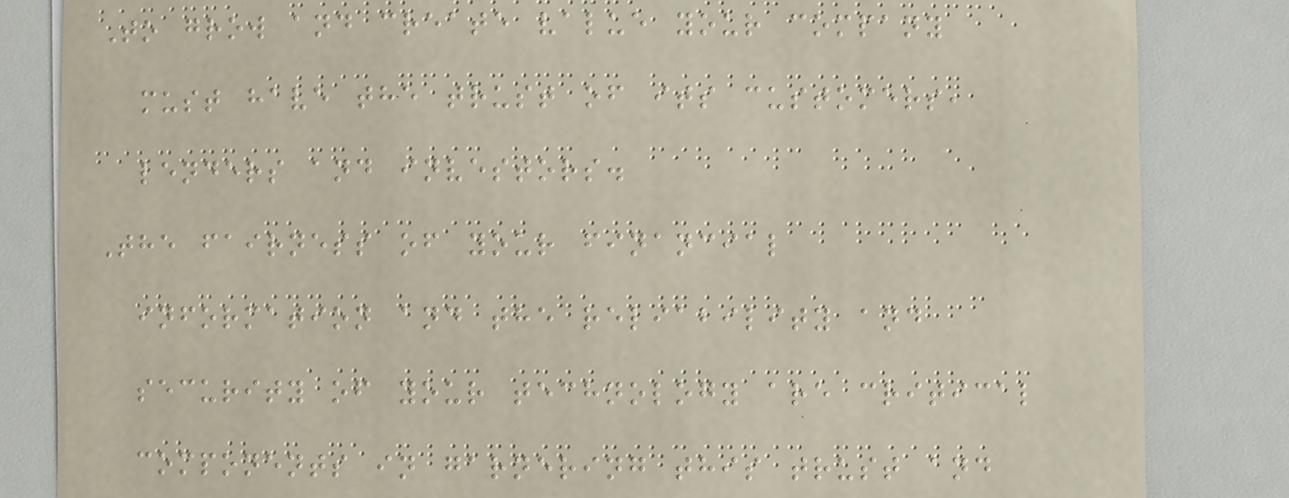To grow and create value your company
must have the trust of its customers,
lenders and investors.
The fairness of your financial
information and the reliability and
security of your technology are critical
components in garnering this trust and
